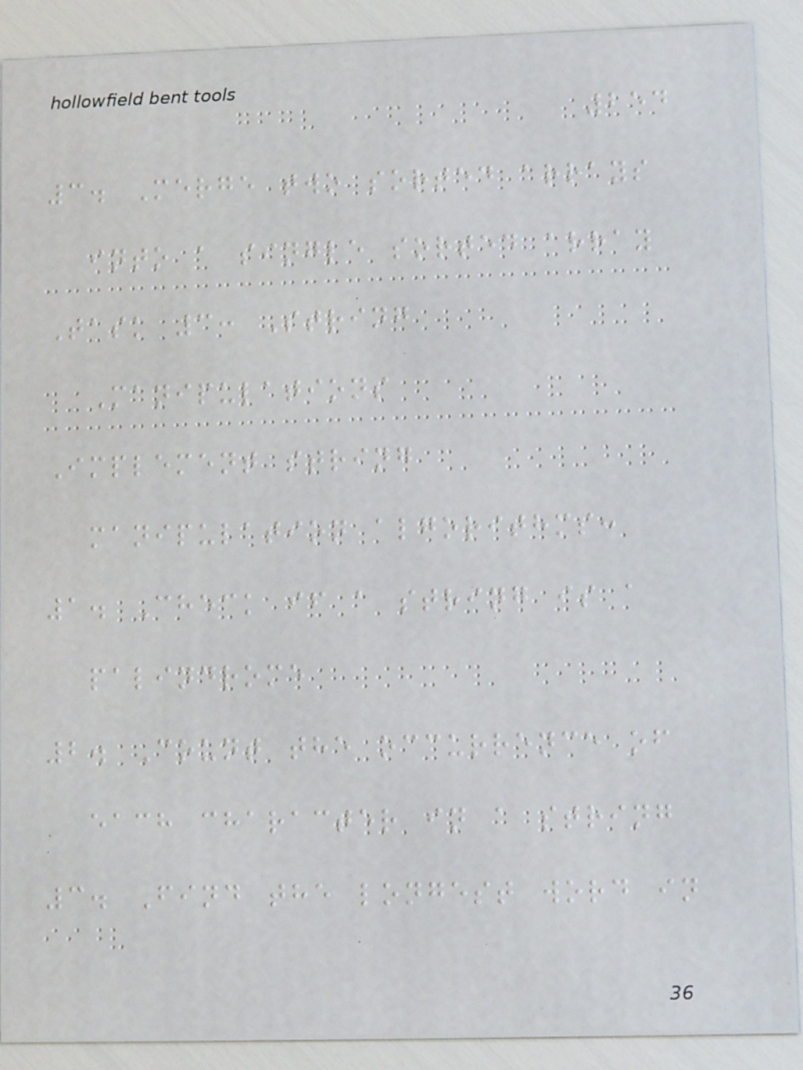254
3. Merge two sorted arrays
into a single sorted array
Task 3: String
Manipulations
Implement string
manipulation algorithms:
1. Check if a string is a
palindrome
2. Count the occurrence of
each character in a string
3. Find the longest word in
